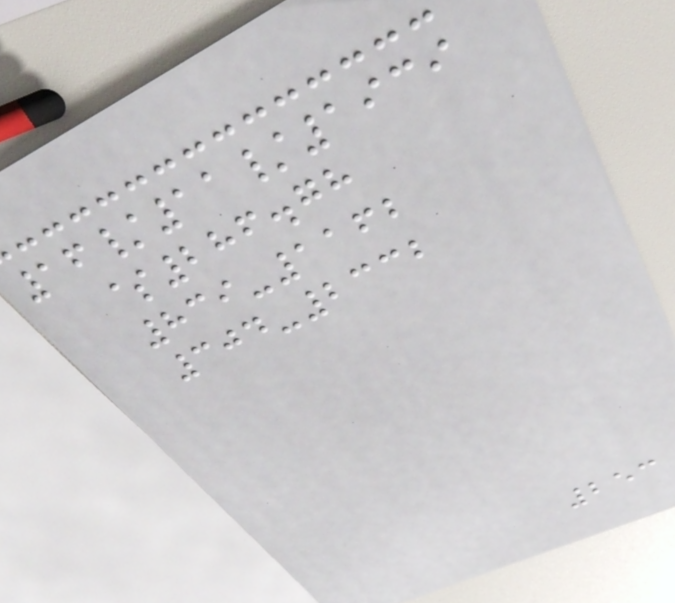16/11/1939
$286.78
839-1162
304-2332
253
